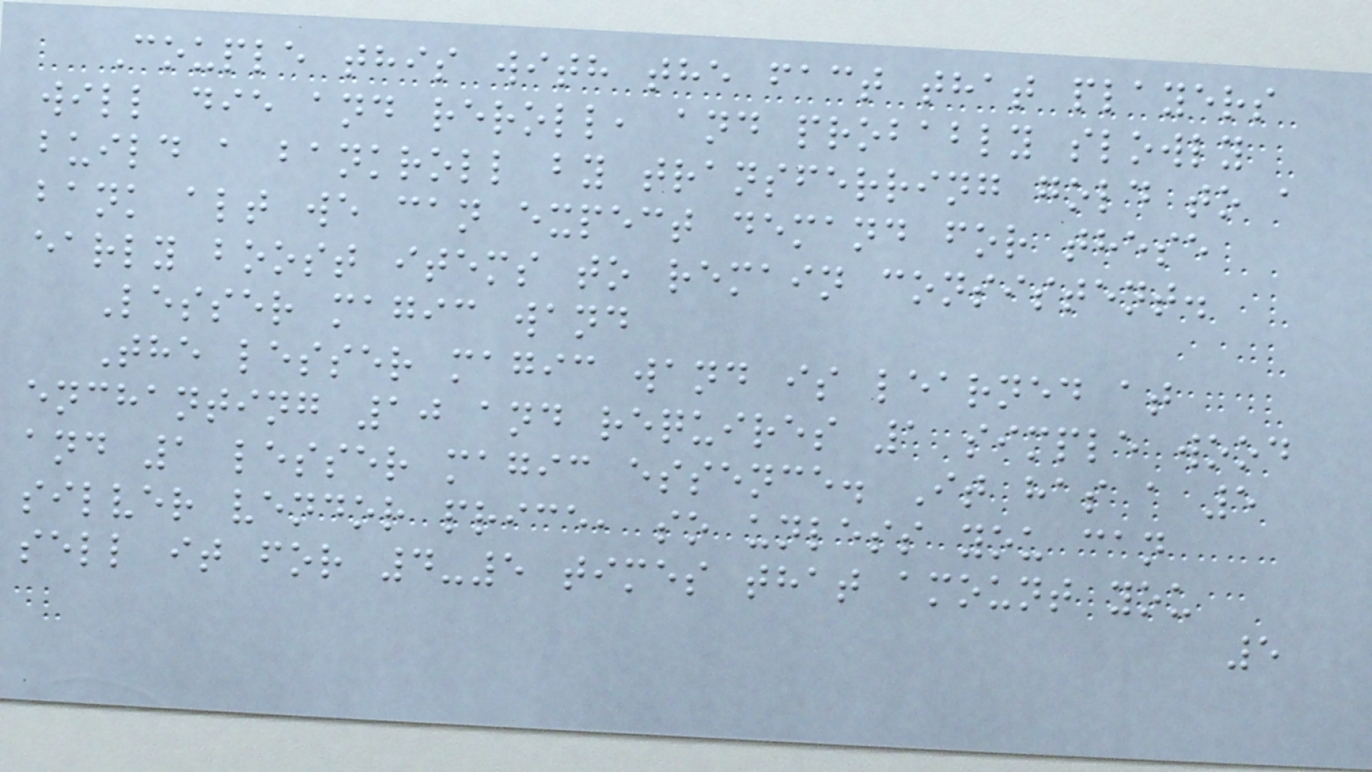Couple this with the fact that players
will die and reroll, and probably slowly
build a bankroll by transferring gold to a
bank alt we can expect demand for these
early boost items to remain consistent.
Lesser magic wand
The lesser magic wand is learned at
enchanting 10 and requires 1 simple wood
and 1 lesser magic essence. It has a 5
silver vendor price, so unless you can
sell it for 4-5 times that amount you
5
